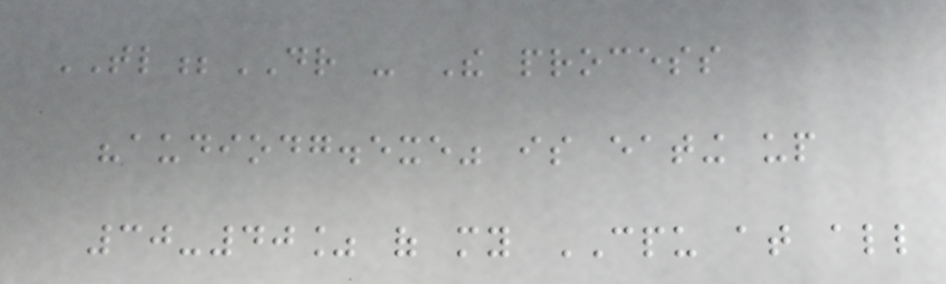TL;DR - The process
"audiodg.exe" is eating up
30-40% of my CPU at all
